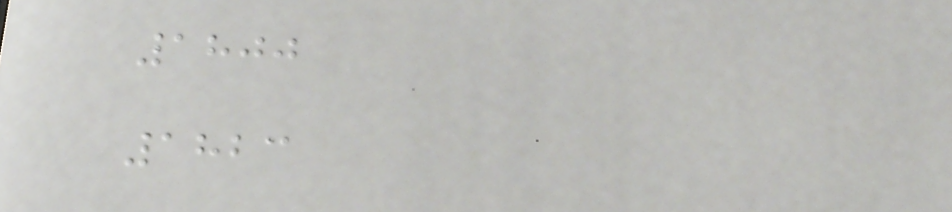1800
1823
